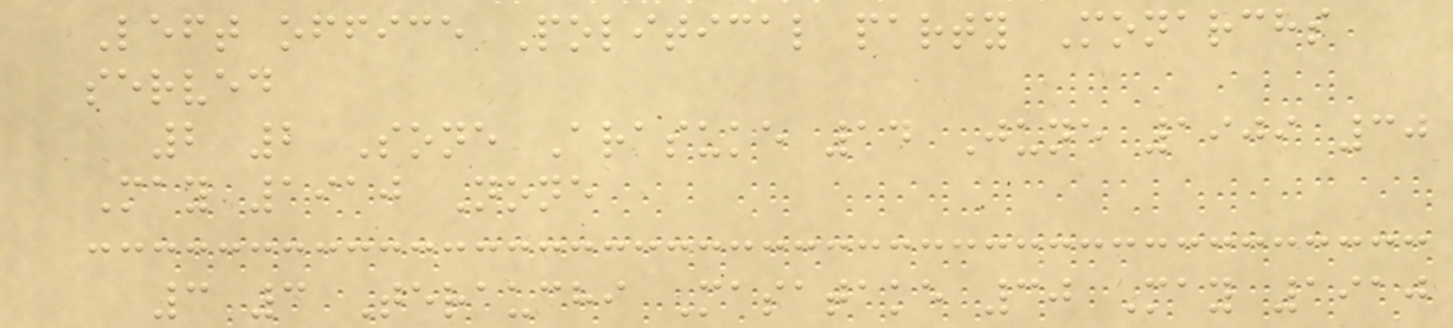Left office Political party Monarchs
served
2 2 Sone Arasuke 14 June 1909 30
May 1910 None
3 3 Terauchi Masatake 30 May 1910
